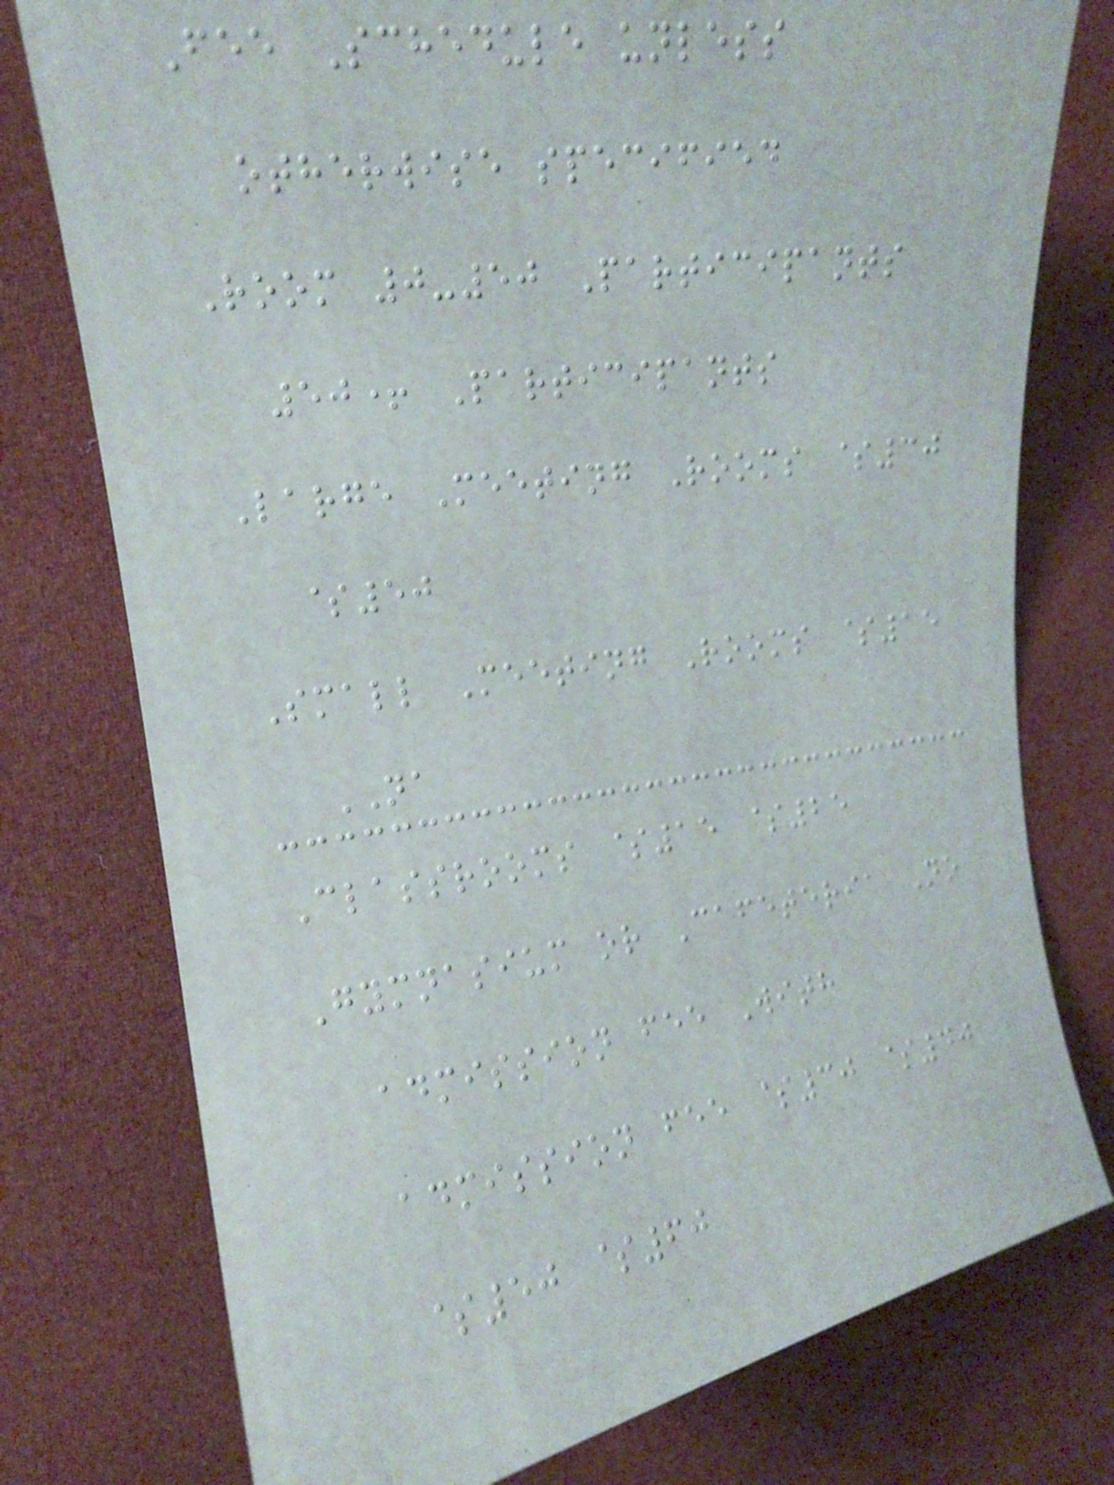Fee Schedule unless
otherwise specified
Room 0-50 Participants
50+ Participants
Large Meeting Rooms $30
$50
Small Meeting Rooms $15
NA
Classrooms $15 $25
Gymnasium or Cafeteria No
admission fee With
admission fee $30 $40
$50 $60
